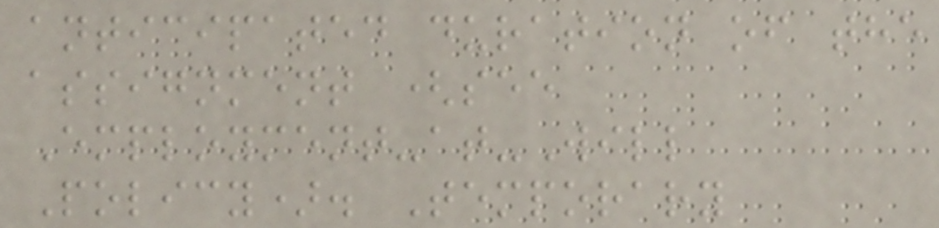anticipated duration of the
assignment (see
Employment-at-Will
Policy). Temporary
